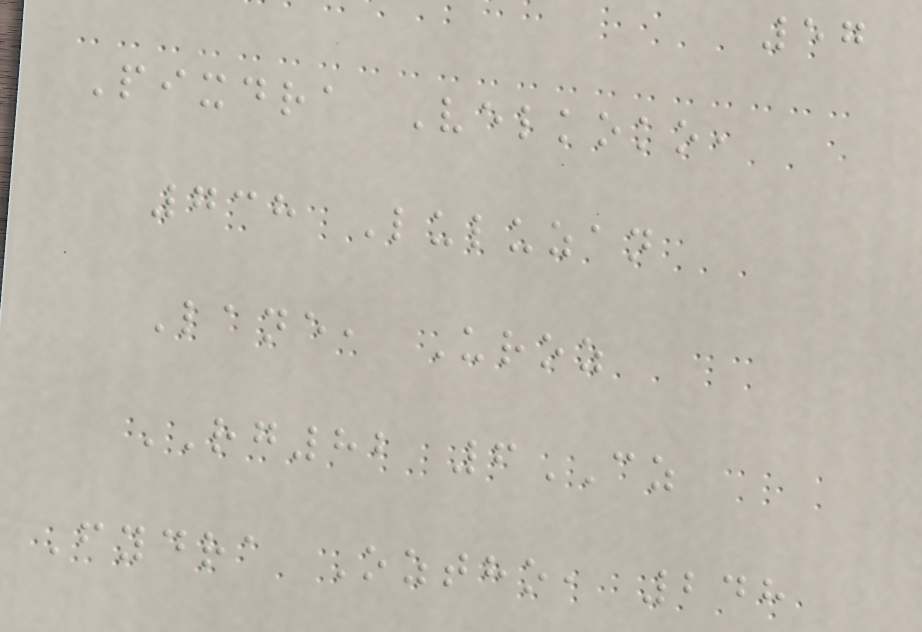57
Pixdra Velkoko,
738 Luluzan
Lane, Uroz
RG82 6CZ
Fydra Oztho, 248
